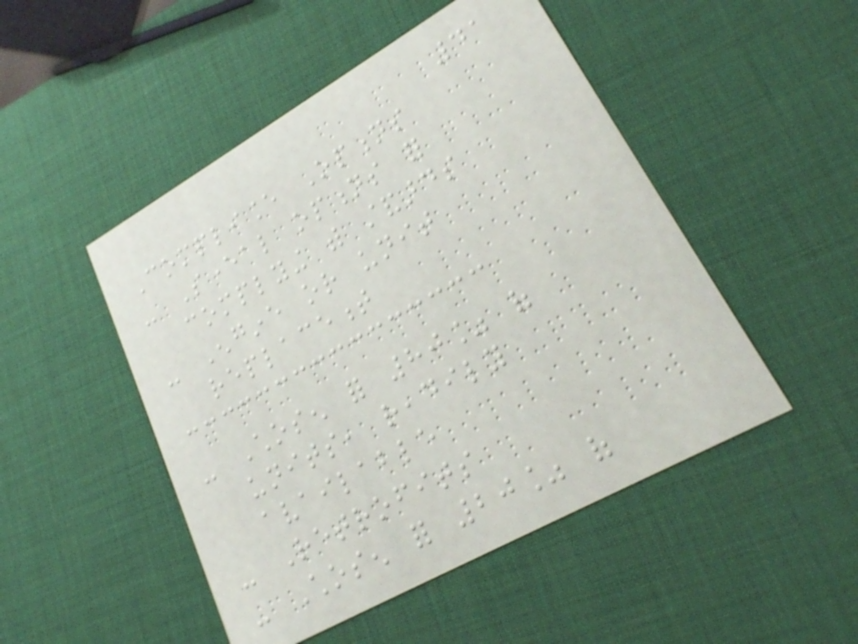41
Compliance Options
- Several options for
complying with standards
- Engine or unit
replacement
- Chosen for 80% of
units, readily
available
- Retrofits
- Chosen for 20% of
